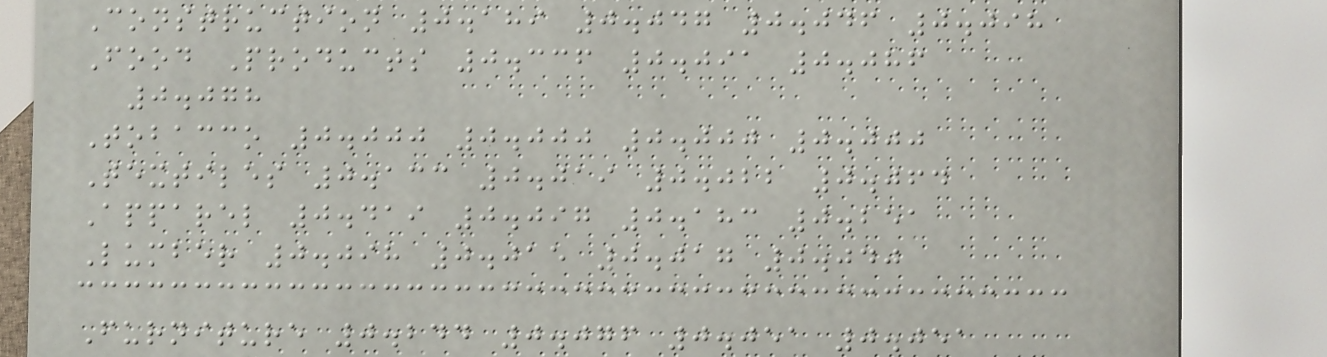Construction 0.189 0.047 0.046 0.098
Food Products 0.336 0.091 0.086
0.078
Tobacco 0.000 0.000 0.000 0.000
Textiles 0.133 0.019 0.022 0.064
Apparel 0.419 0.097 0.183 0.251
Lumber 0.098 0.015 0.017 0.040
Furniture 0.244 0.076 0.051 0.051
